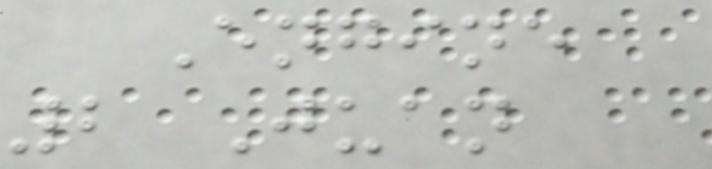Engine
2 Juan
